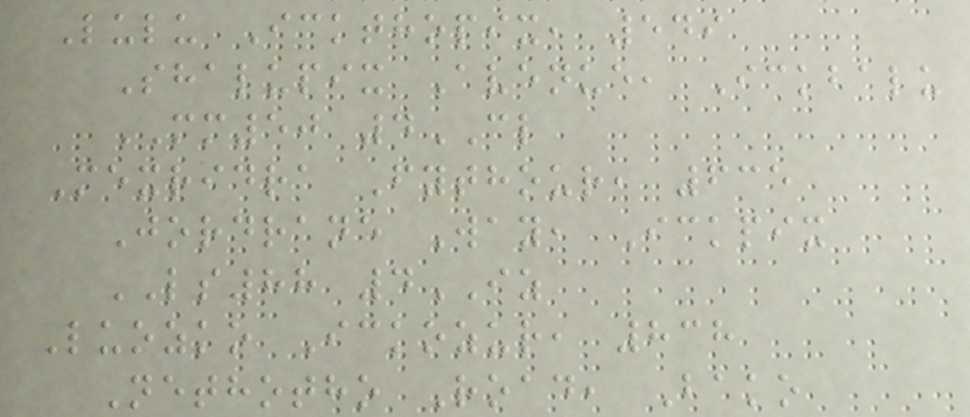Lulu Ickthopix, 549
Shalupix Avenue, Ickbalu
MM50 4CL
Mexridra Fythour, 635
Jordrane Way, Ickpix
LS88 4IZ
Luozko Ickozur, 838
Nethotho Road, Bako
